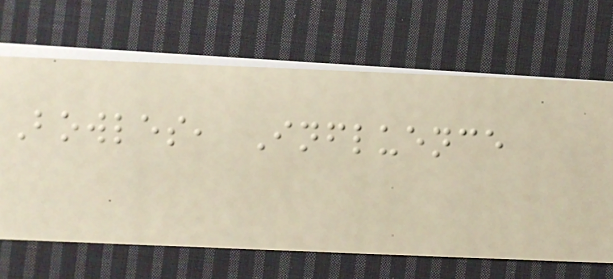Bowles, Influence
